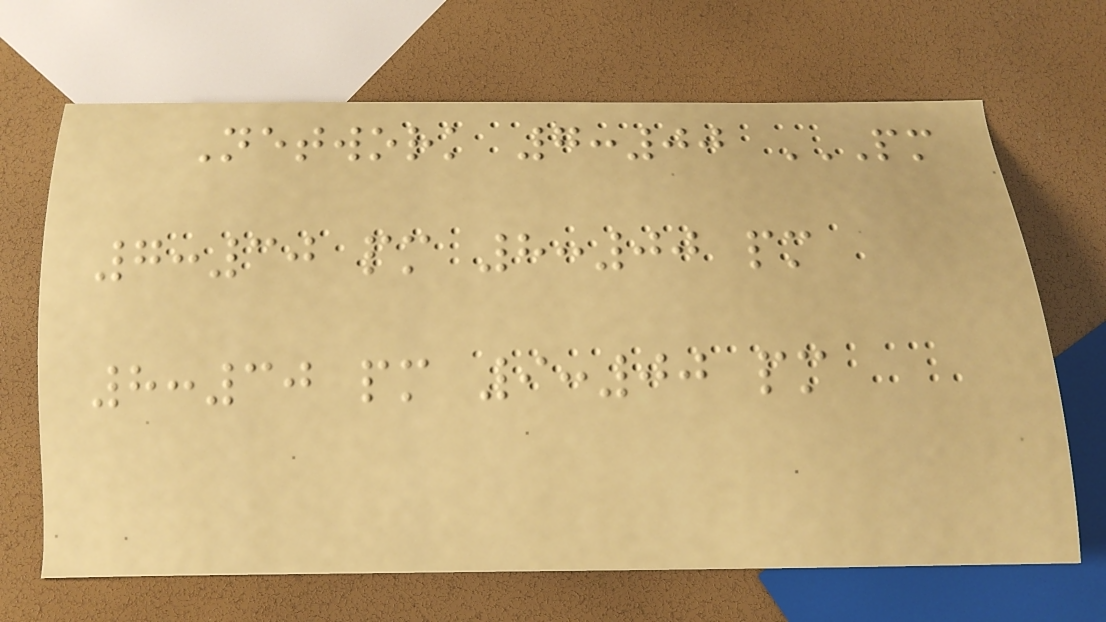Network 7:00 PM
7:30 PM 8:00 PM
8:30 PM 9:00 PM
